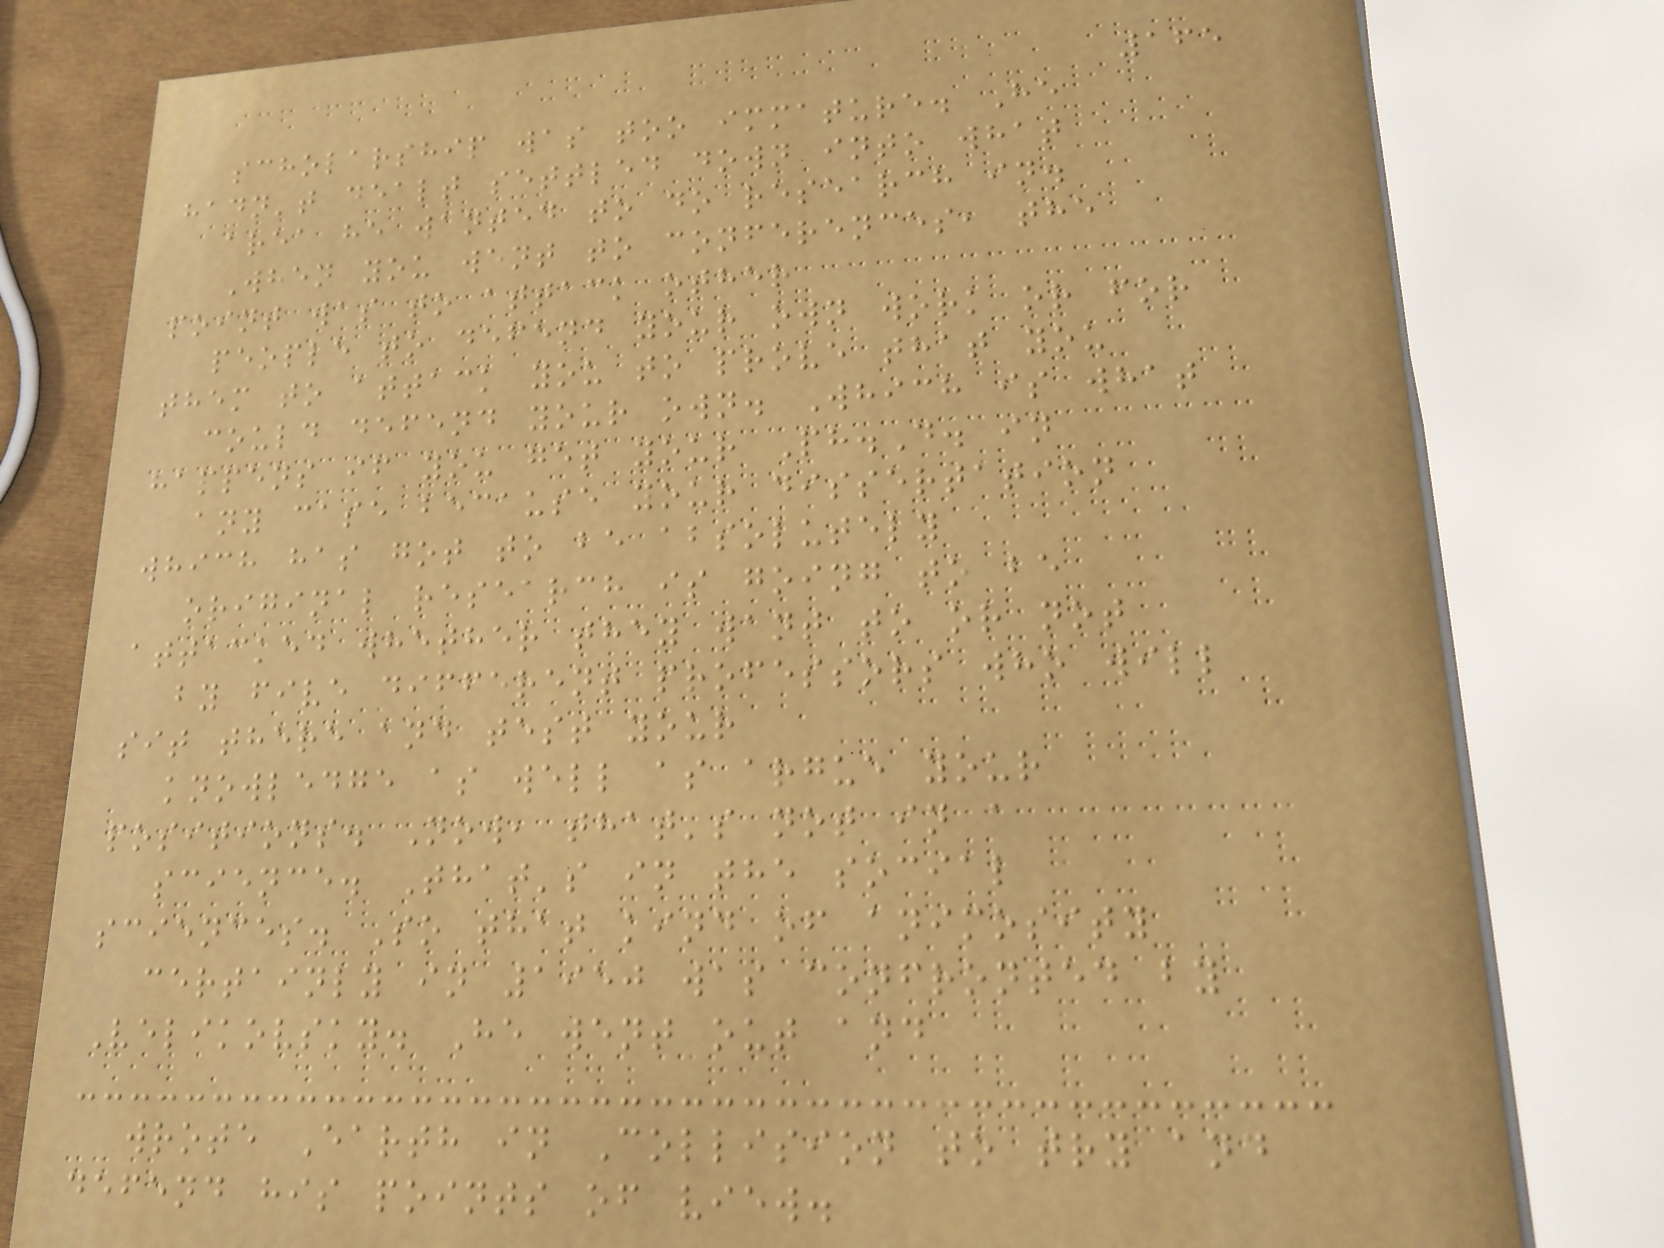165
scholarship was too immature. He
hadn't dealt settled down into what
area he wanted to do research in.
When you went to conferences, the
point was to attack other
people to defend your own work or for
them to attack you to prove that you
could defend your own. Which is what
happens if you get your Ph.D. in
any case because your dissertation
which has got to be absolutely
original research is going to be
attacked whether they want to or not
by five different professors who will
sit there and test your
knowledge as well as argue your
positions. Now, that's not in a
science. That's in the social
sciences. So that kind of animosity
certainly in 1950 was confronted by
Velikovsky. He went out and
wrote Earth in Collision to try and
defend his points of view.
